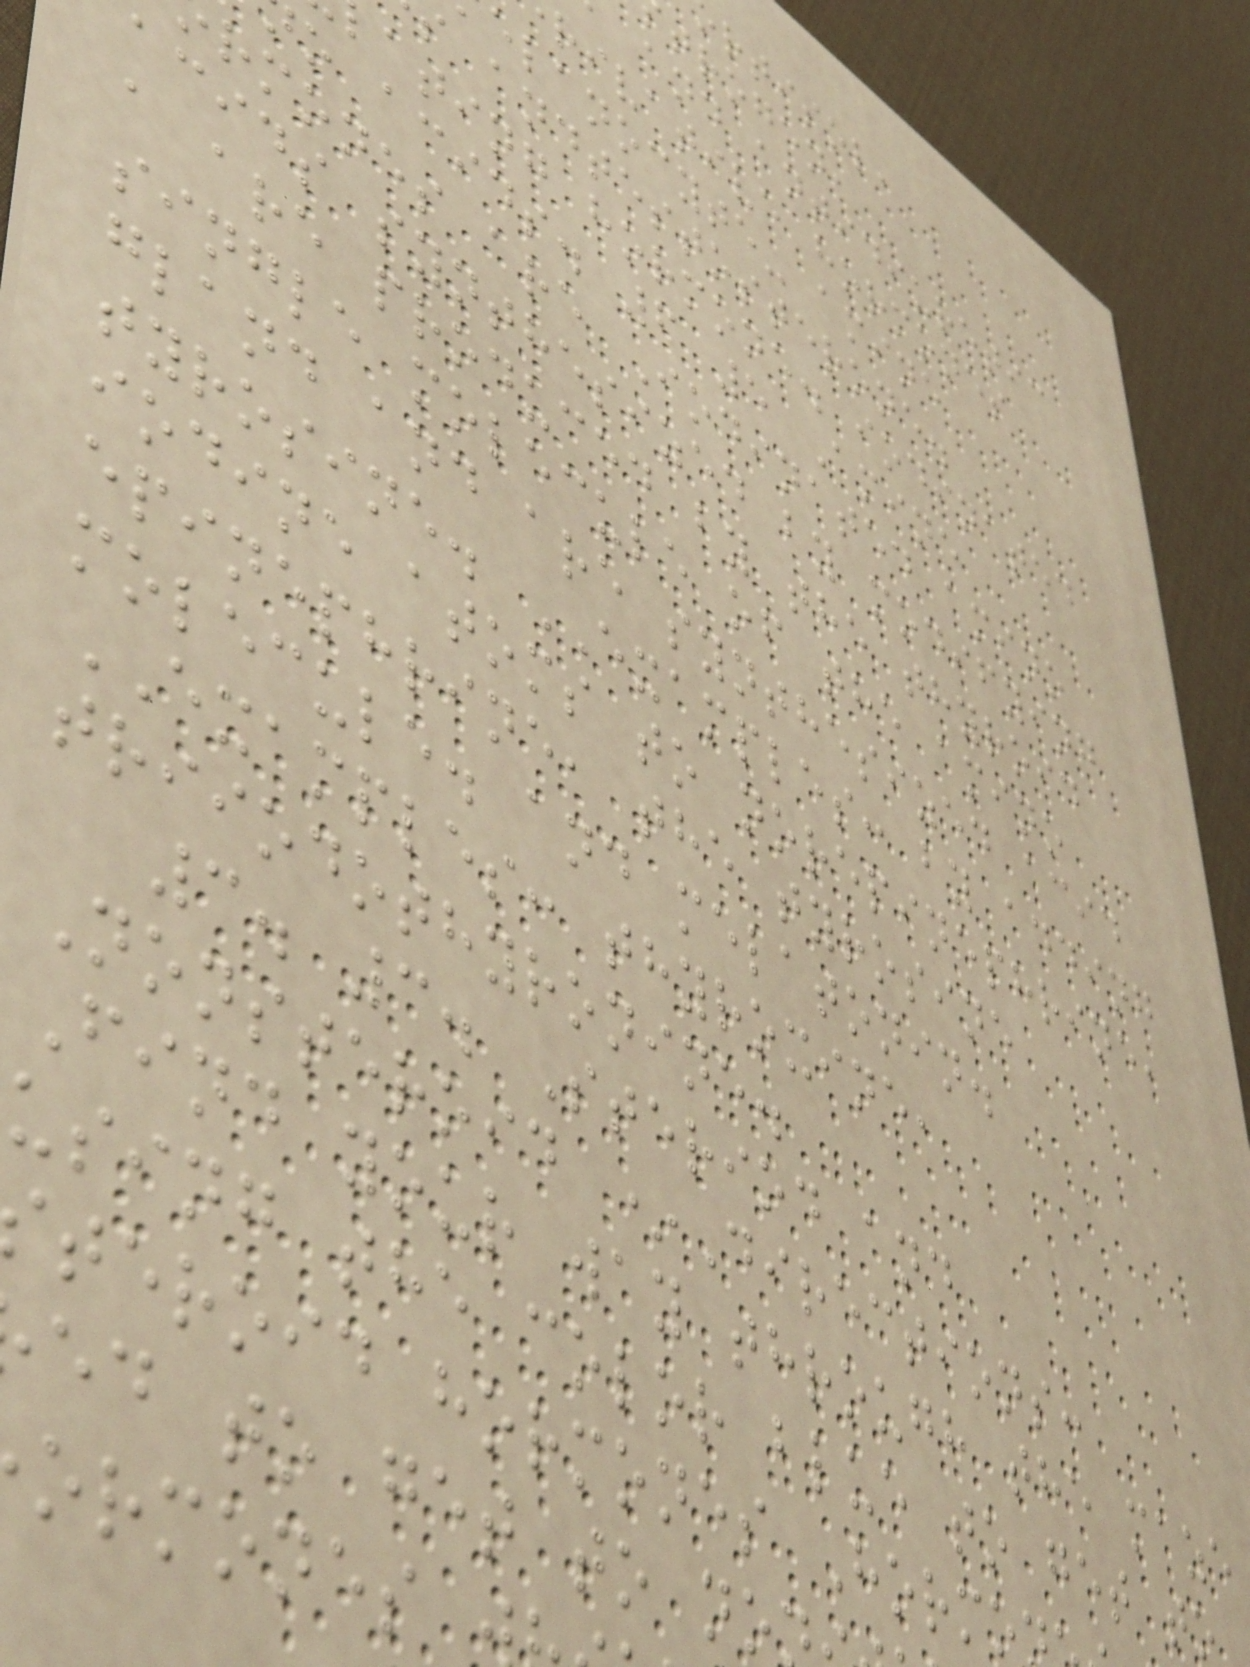rtisol,
trogen,
and antidiuretic
rivative hormones
elanocyte- amine
andtestosterone.
ating hormone. iodinated
o acids. 6 5 Amine
rmones are Iodinated amino
acids synthesized by modifying
a are produced by the thyroid
single molecule of the amino
gland and are synthesized acid
tyrosine. EXAMPLES: by adding
iodine atoms to norepinephrine,
epinephrine, the tyrosine
molecule. and melatonin.
EXAMPLES: thyroxine,
triiodothyronine.
3. 3. Steriod and
Nonsteroid *Directions:
Find your way through the maze
using the color blue to get to
teroid hormones Hormo
ed to get to no
ormones
